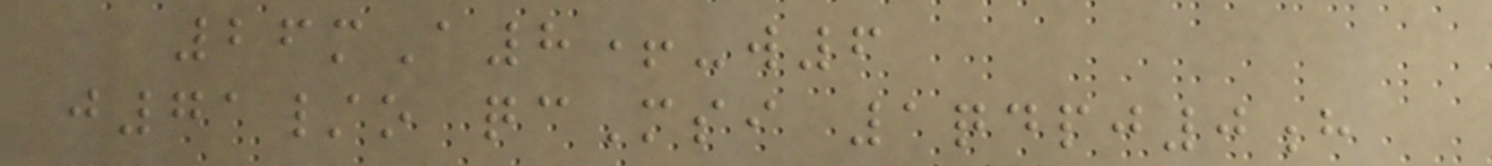26mA8+-w6
j71/o qcMsi 1qdpj0h
